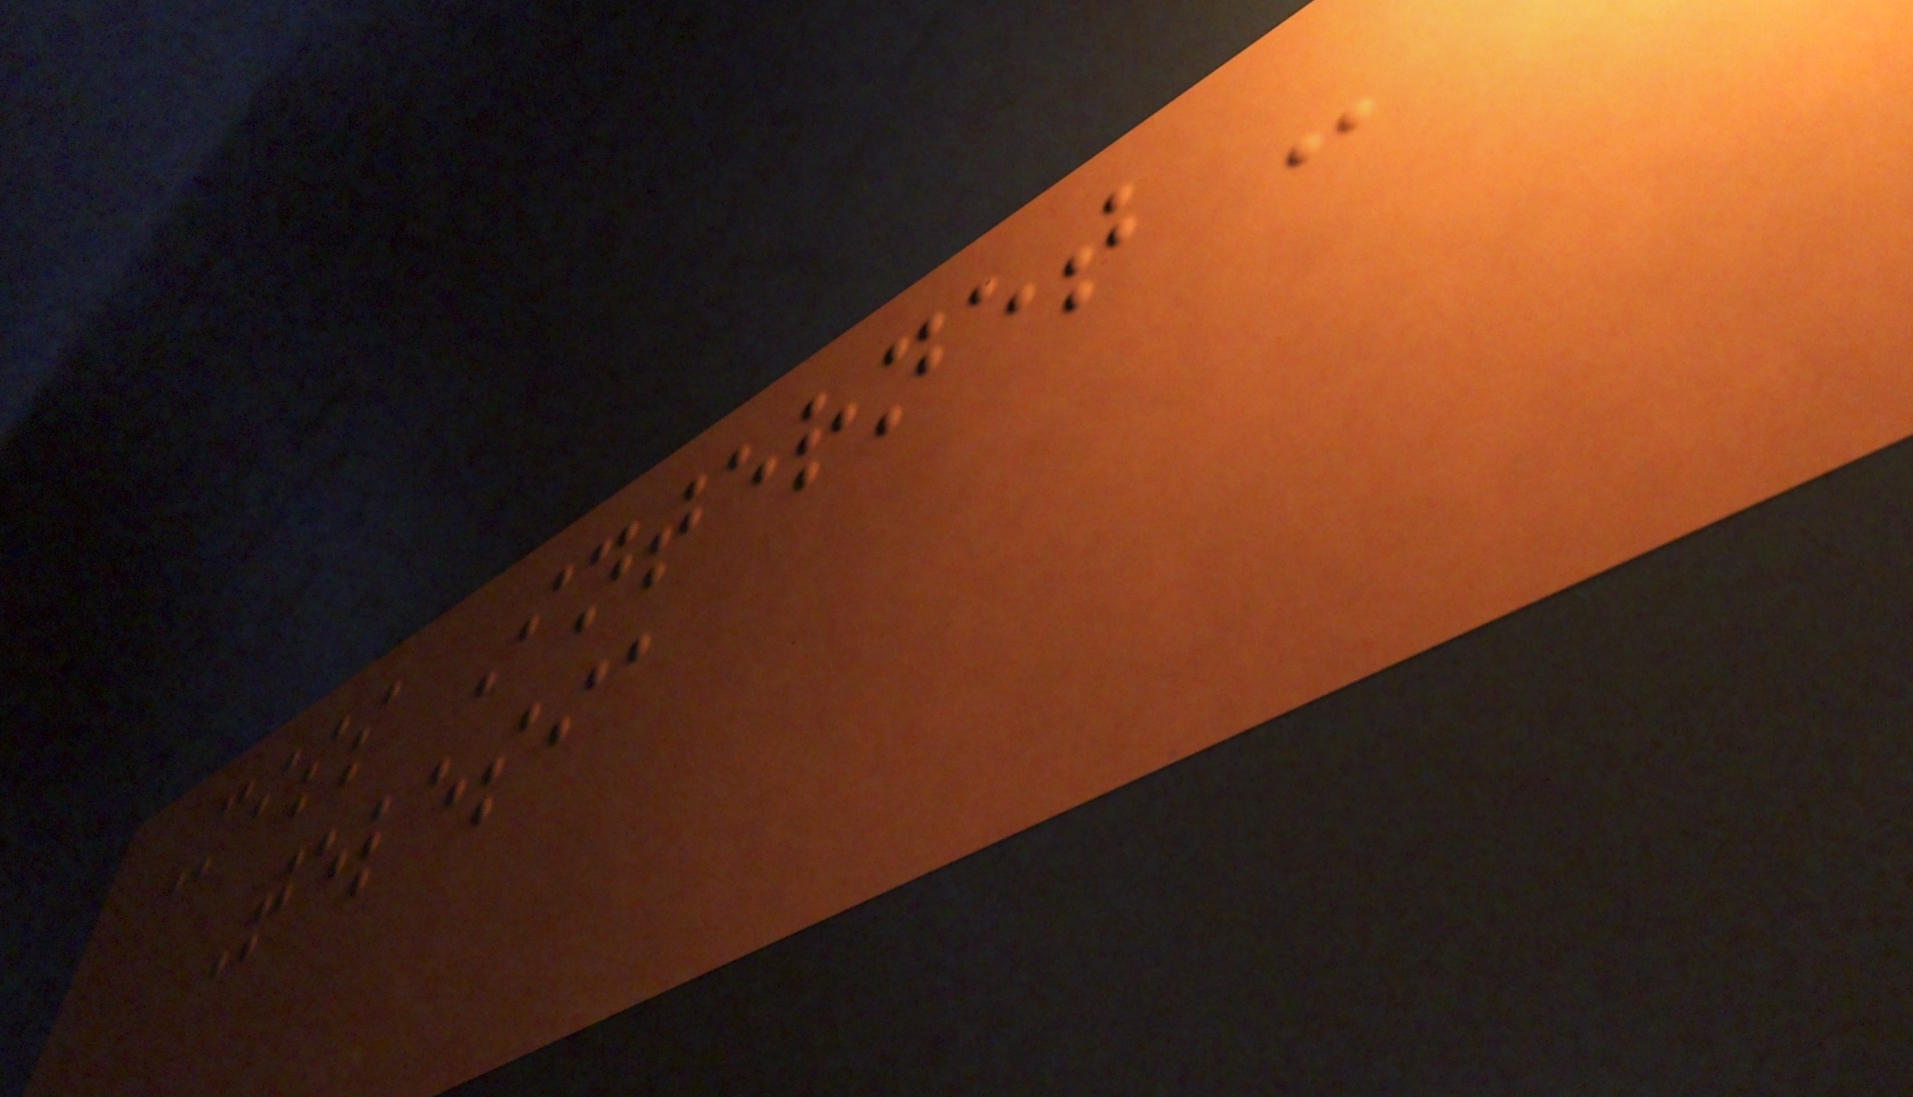Miss Internet -
Telesia
